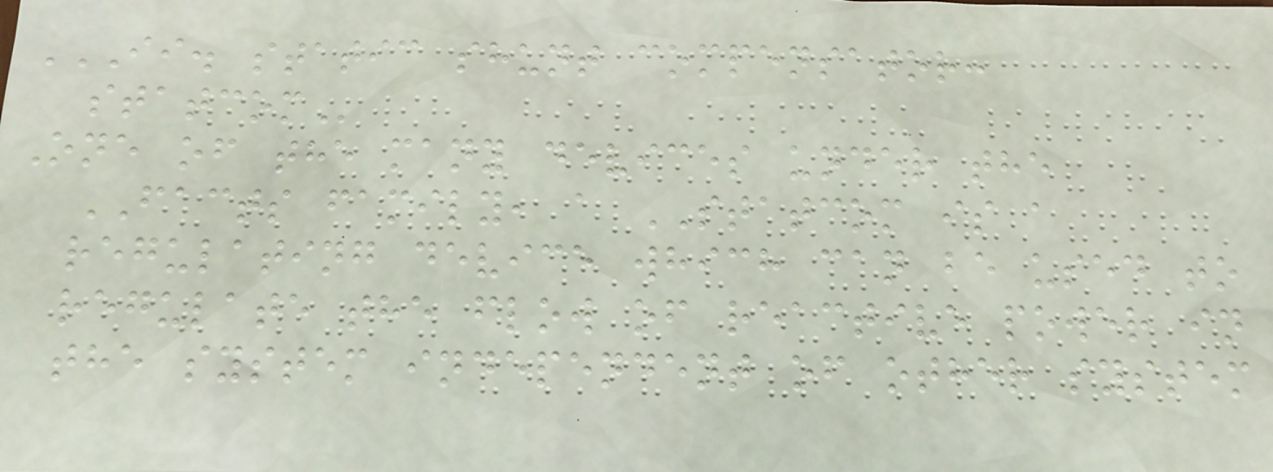II. STATIC SHUNT COMPENSATOR:
STATCOM
One of the many devices under the
FACTS family, a STATCOM is a
regulating device which can be used to
regulate the flow of reactive power in
the system independent of other system
